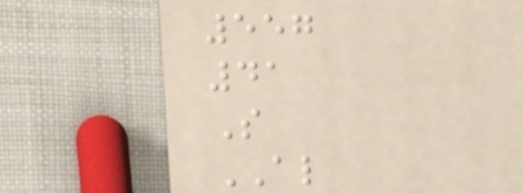557
41
S
AL
